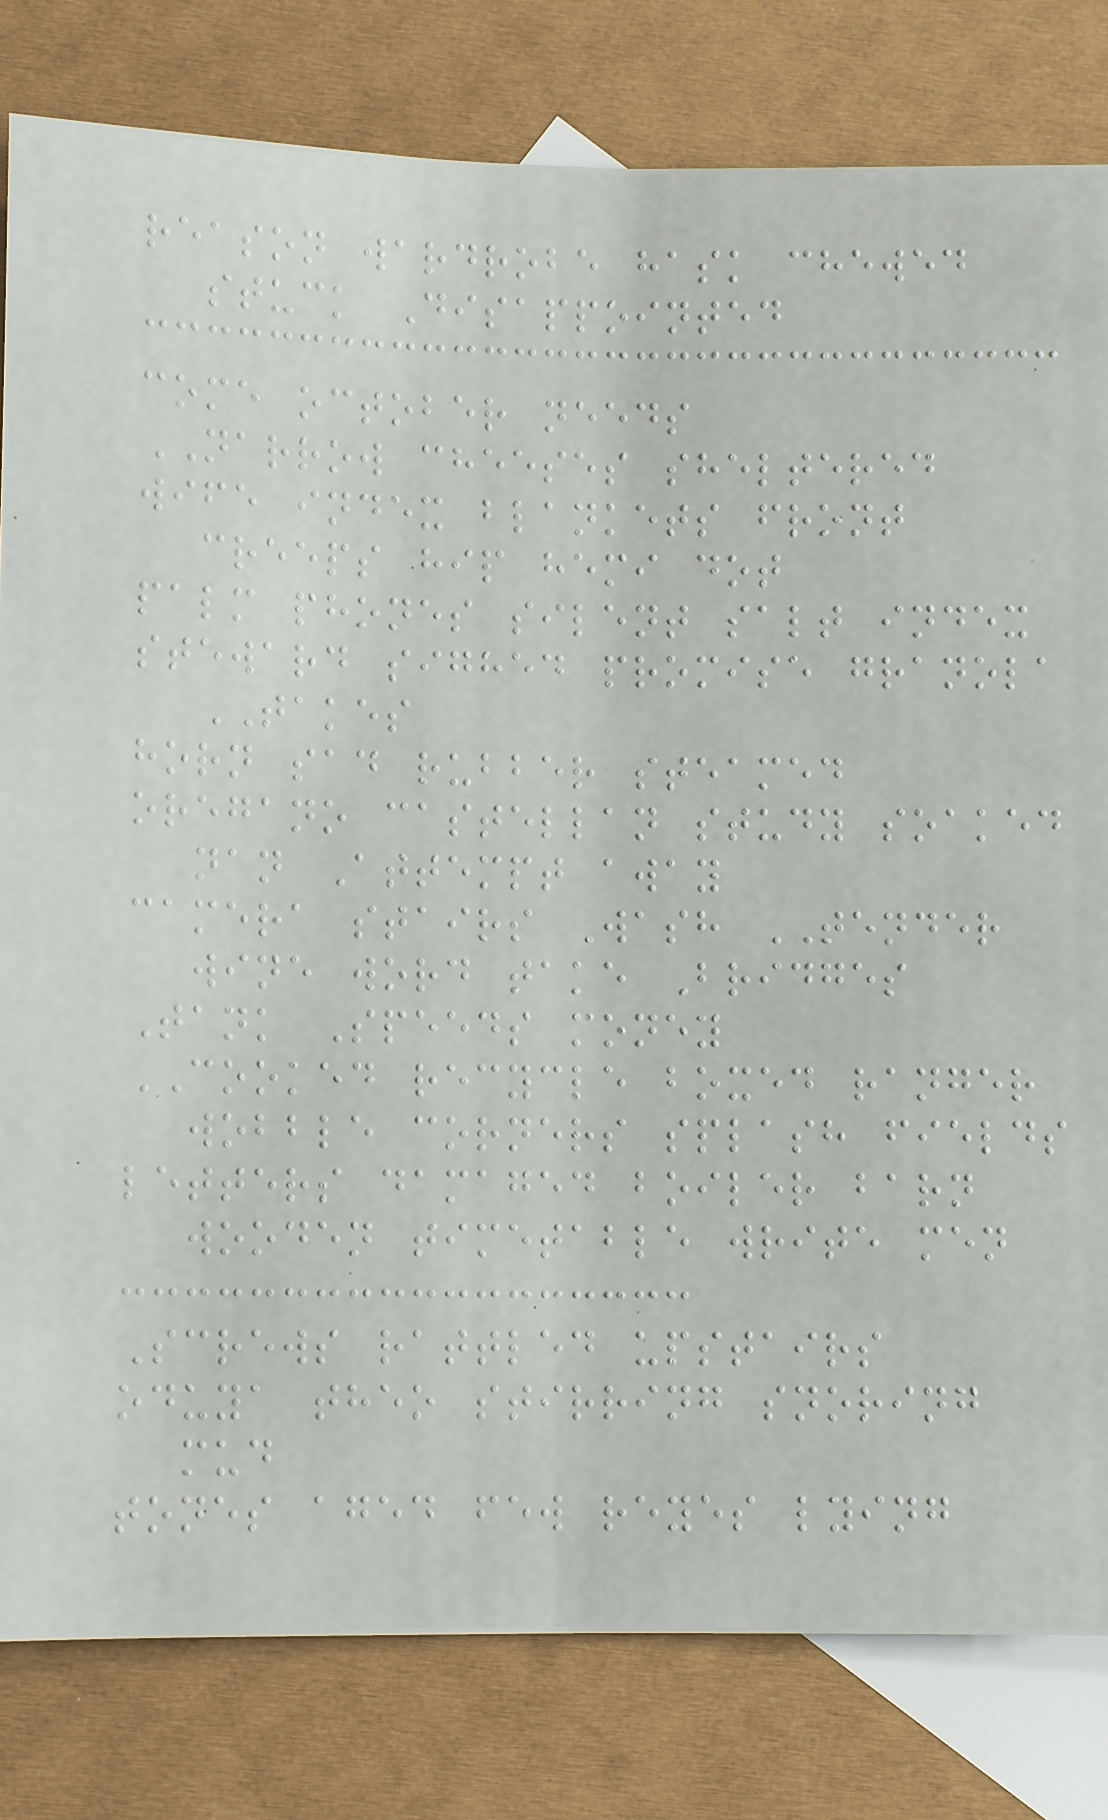reason wardrobe hask chewed
stuck Disappointed
come october needs
NARROW cheeses sheltered
wife index blankets front
creeps hip hemi dot
palm phones silent salt index
steward sighed promise granola
TAKES
horn sad rubber steamed
oregano castellan study soaked
nan Attempt away
camera stairs Wash TENDER
wine word take Bridges
Tank Speeds money
COOKED recycle boxed ranger
wobble corners splash fields
letters damaged boiler barn
wooden timetable write men
Screws rattled upstairs
oduya theo stirring snoring
mud
tones aged few reyes lying
